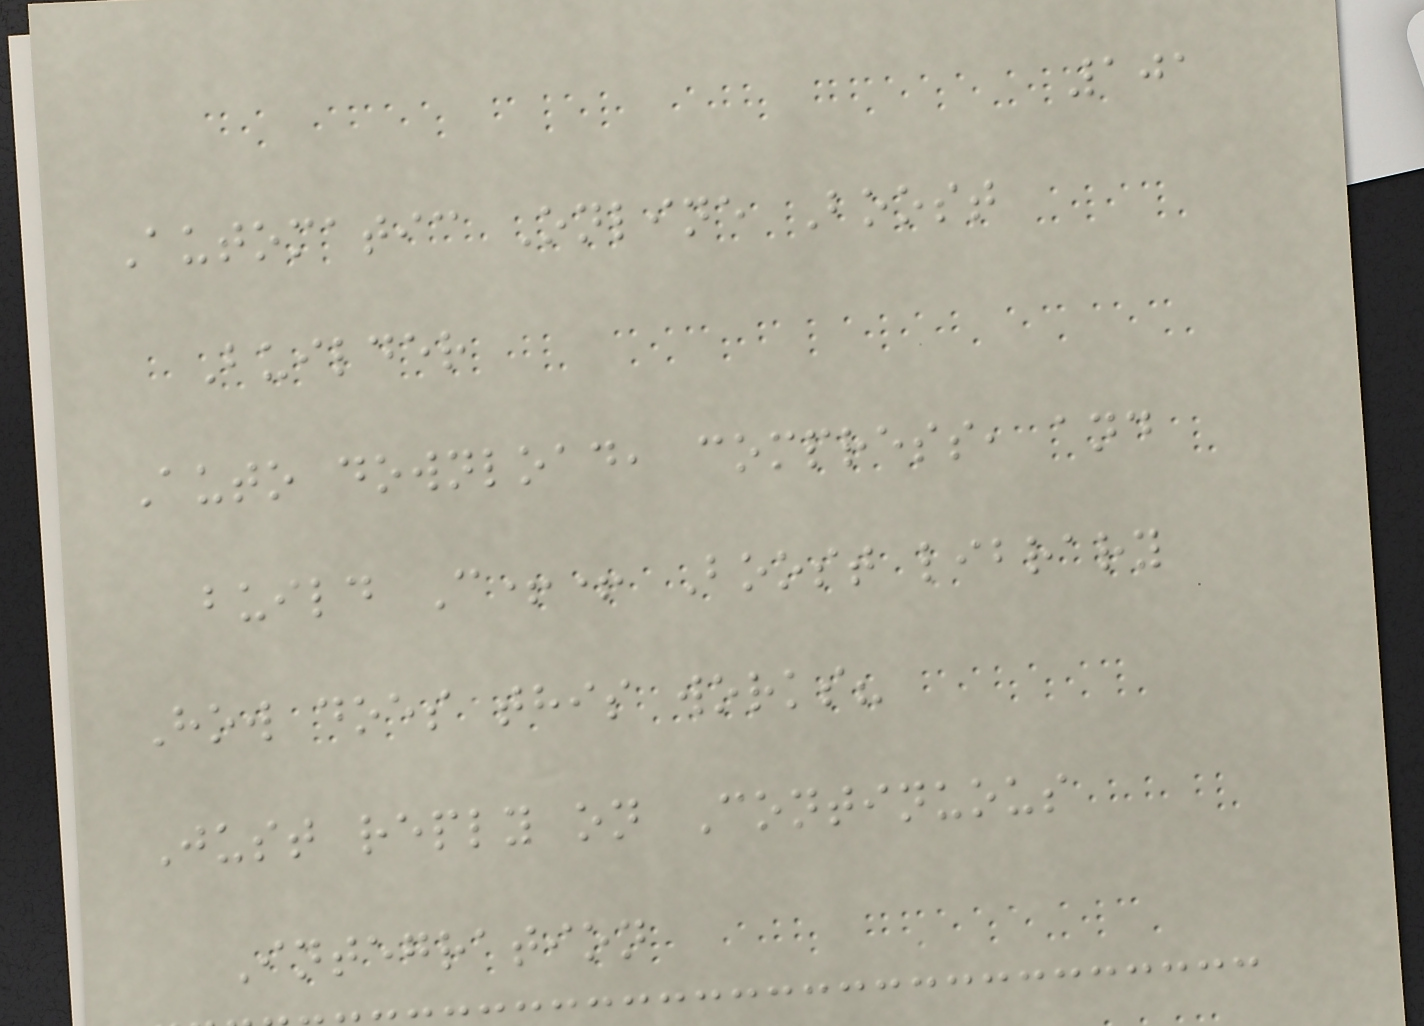101
Automatic Online Boost
Builder
Auto download, compress, and
build C++ Boost library
How does this works?
Just reply on Continuous
Integration
